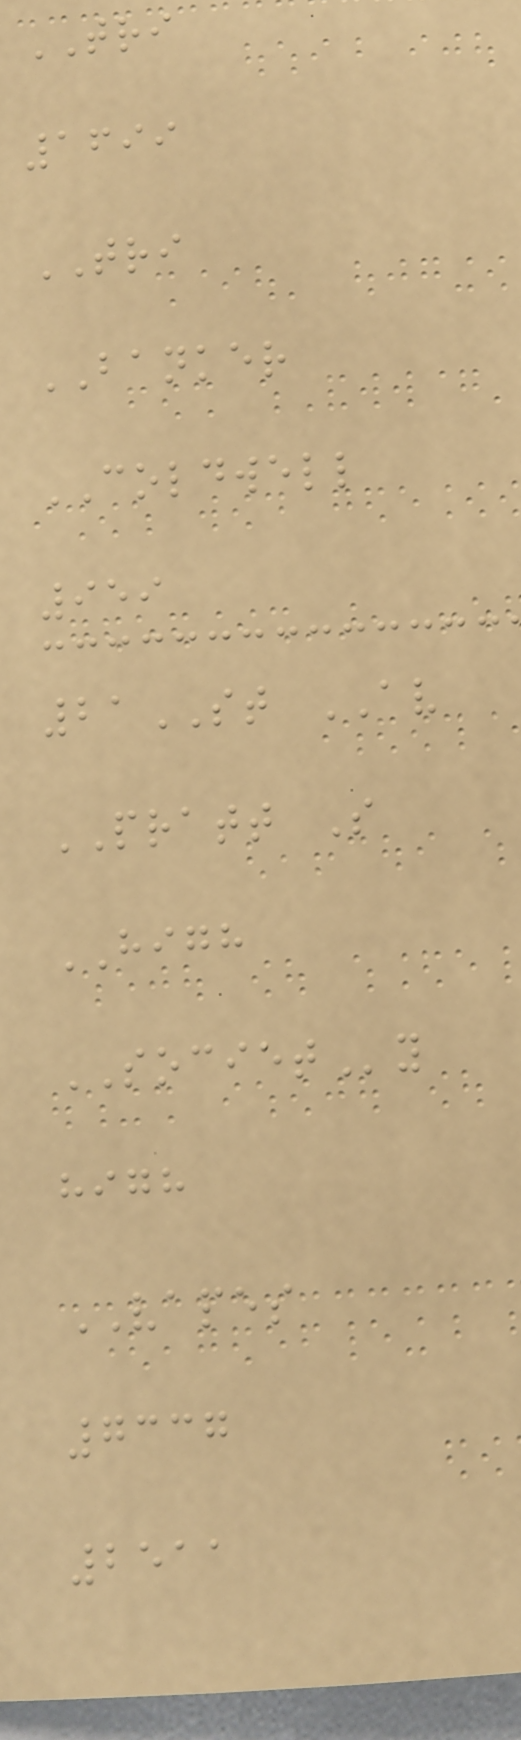TRI
1699
TRI
BANKER
COLDWELL
959
21ST AV
PRATT S
HIGH
SOCIETy
high
VAPES
7337
2511
